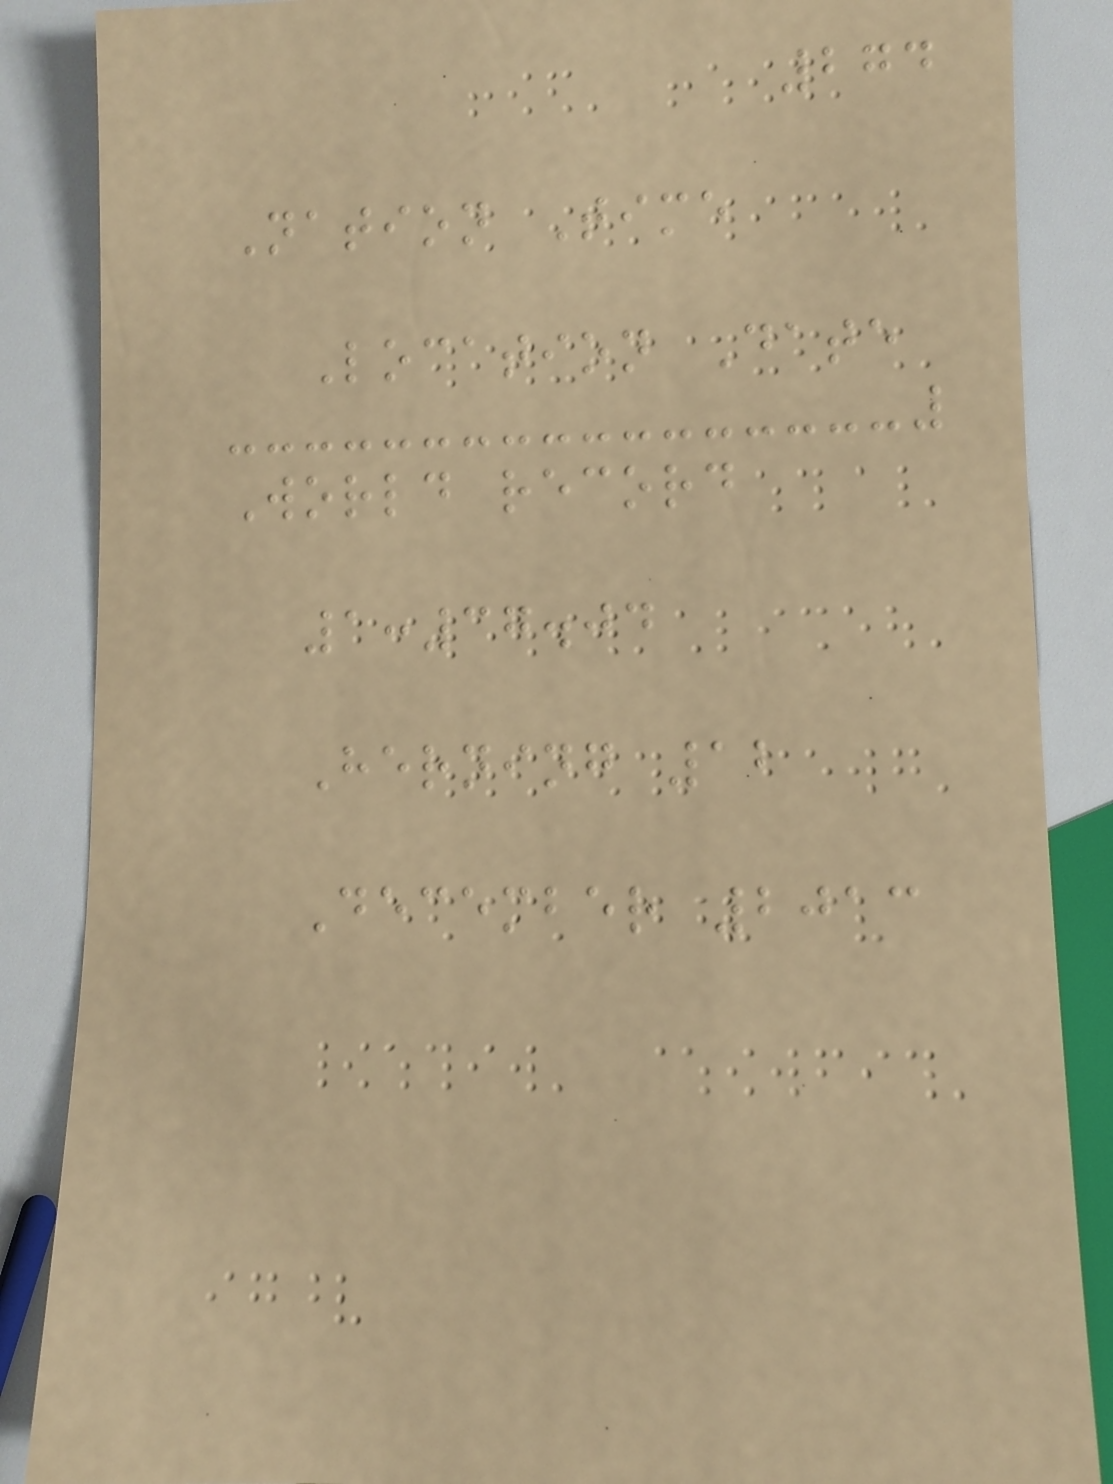274
Nation Time
Location Date
World record
1:37.04
Herning 12
December 2013
